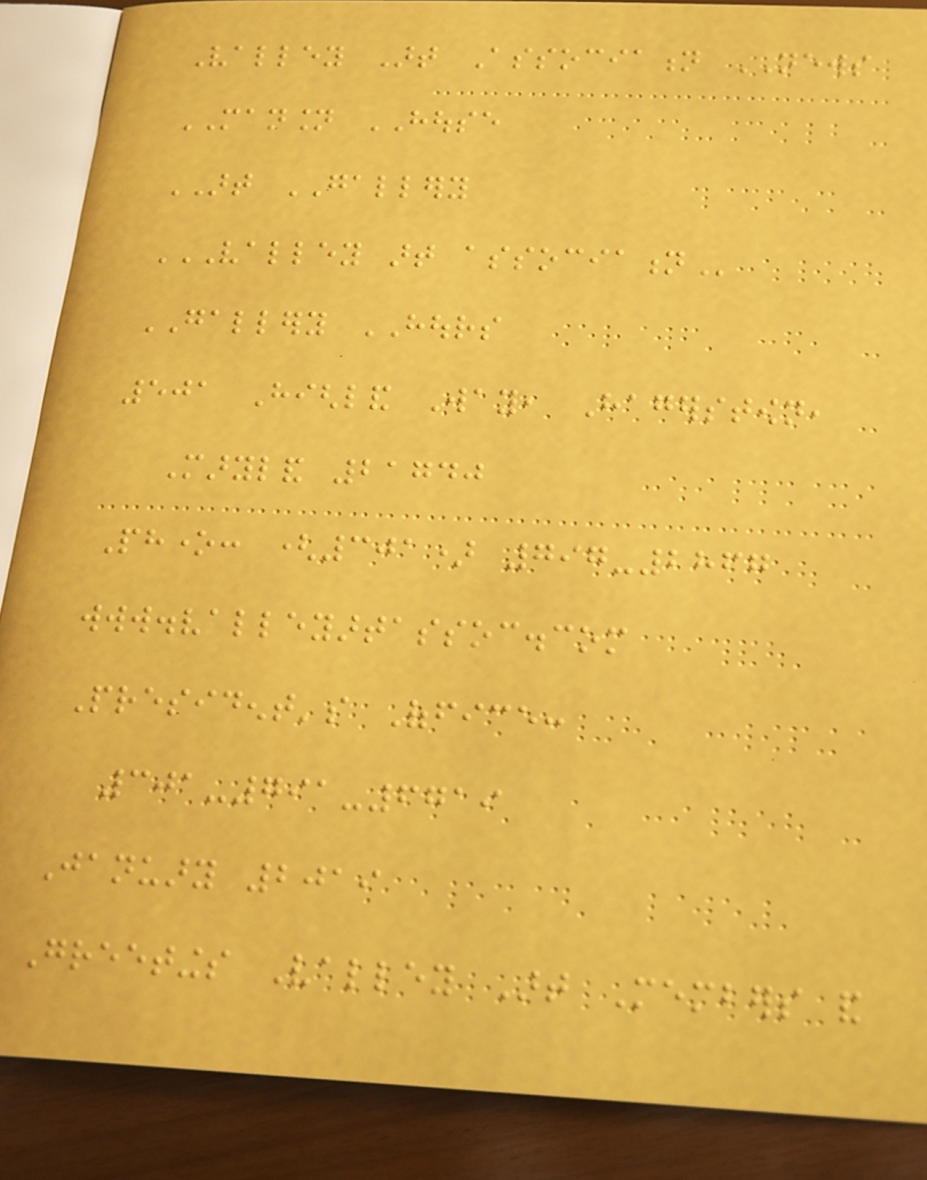Valley Art Association NEWS
MANSION HOUSE
ART GALLERY
VALLEY ART ASSOCIATION
GALLERY HOURS
501 Highland Way, Hagerstown,
Maryland 21740
Phone: (301) 797-2867
www.valleyartassoc.com
President's Office:
301-791-6719
January 2019
Greetings Valley Art Members and
